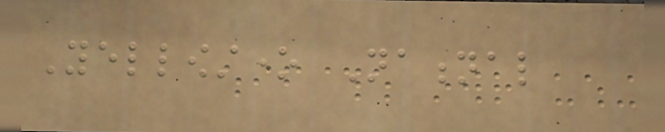Yellowstone National
